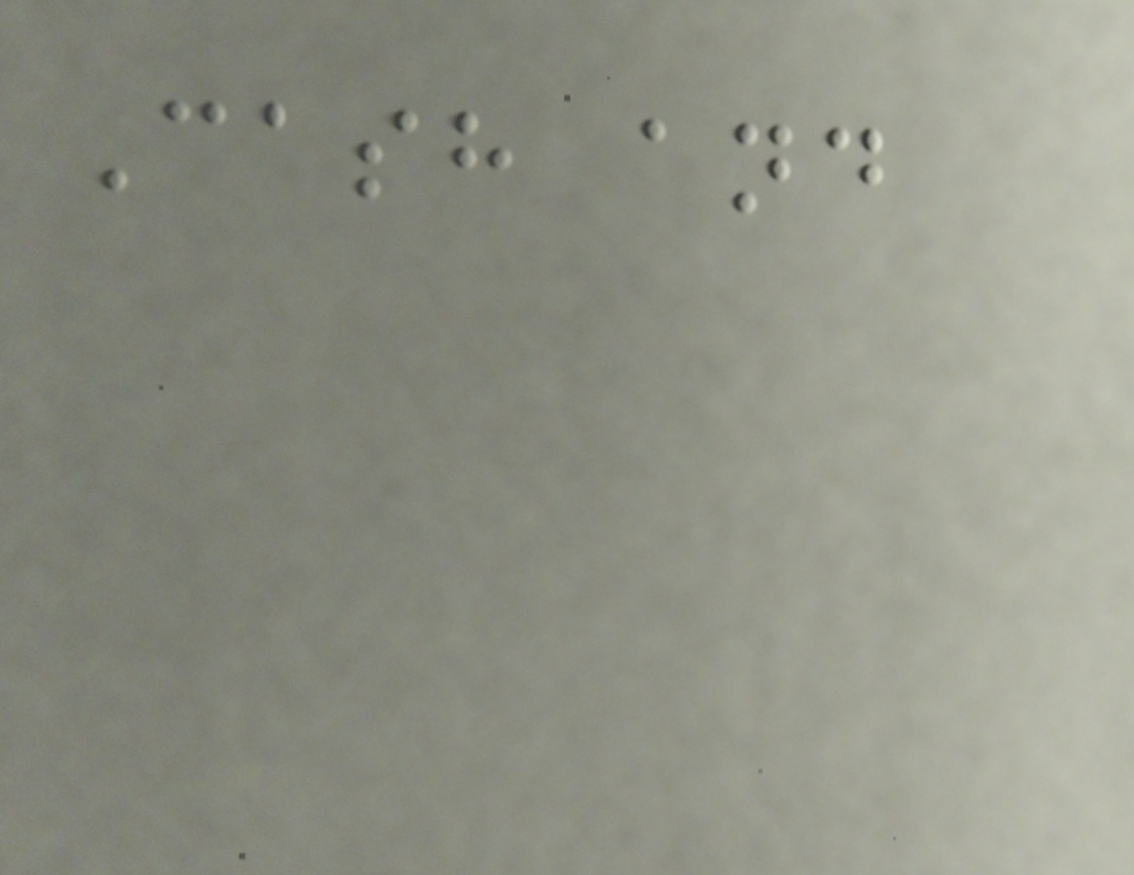Cash and
